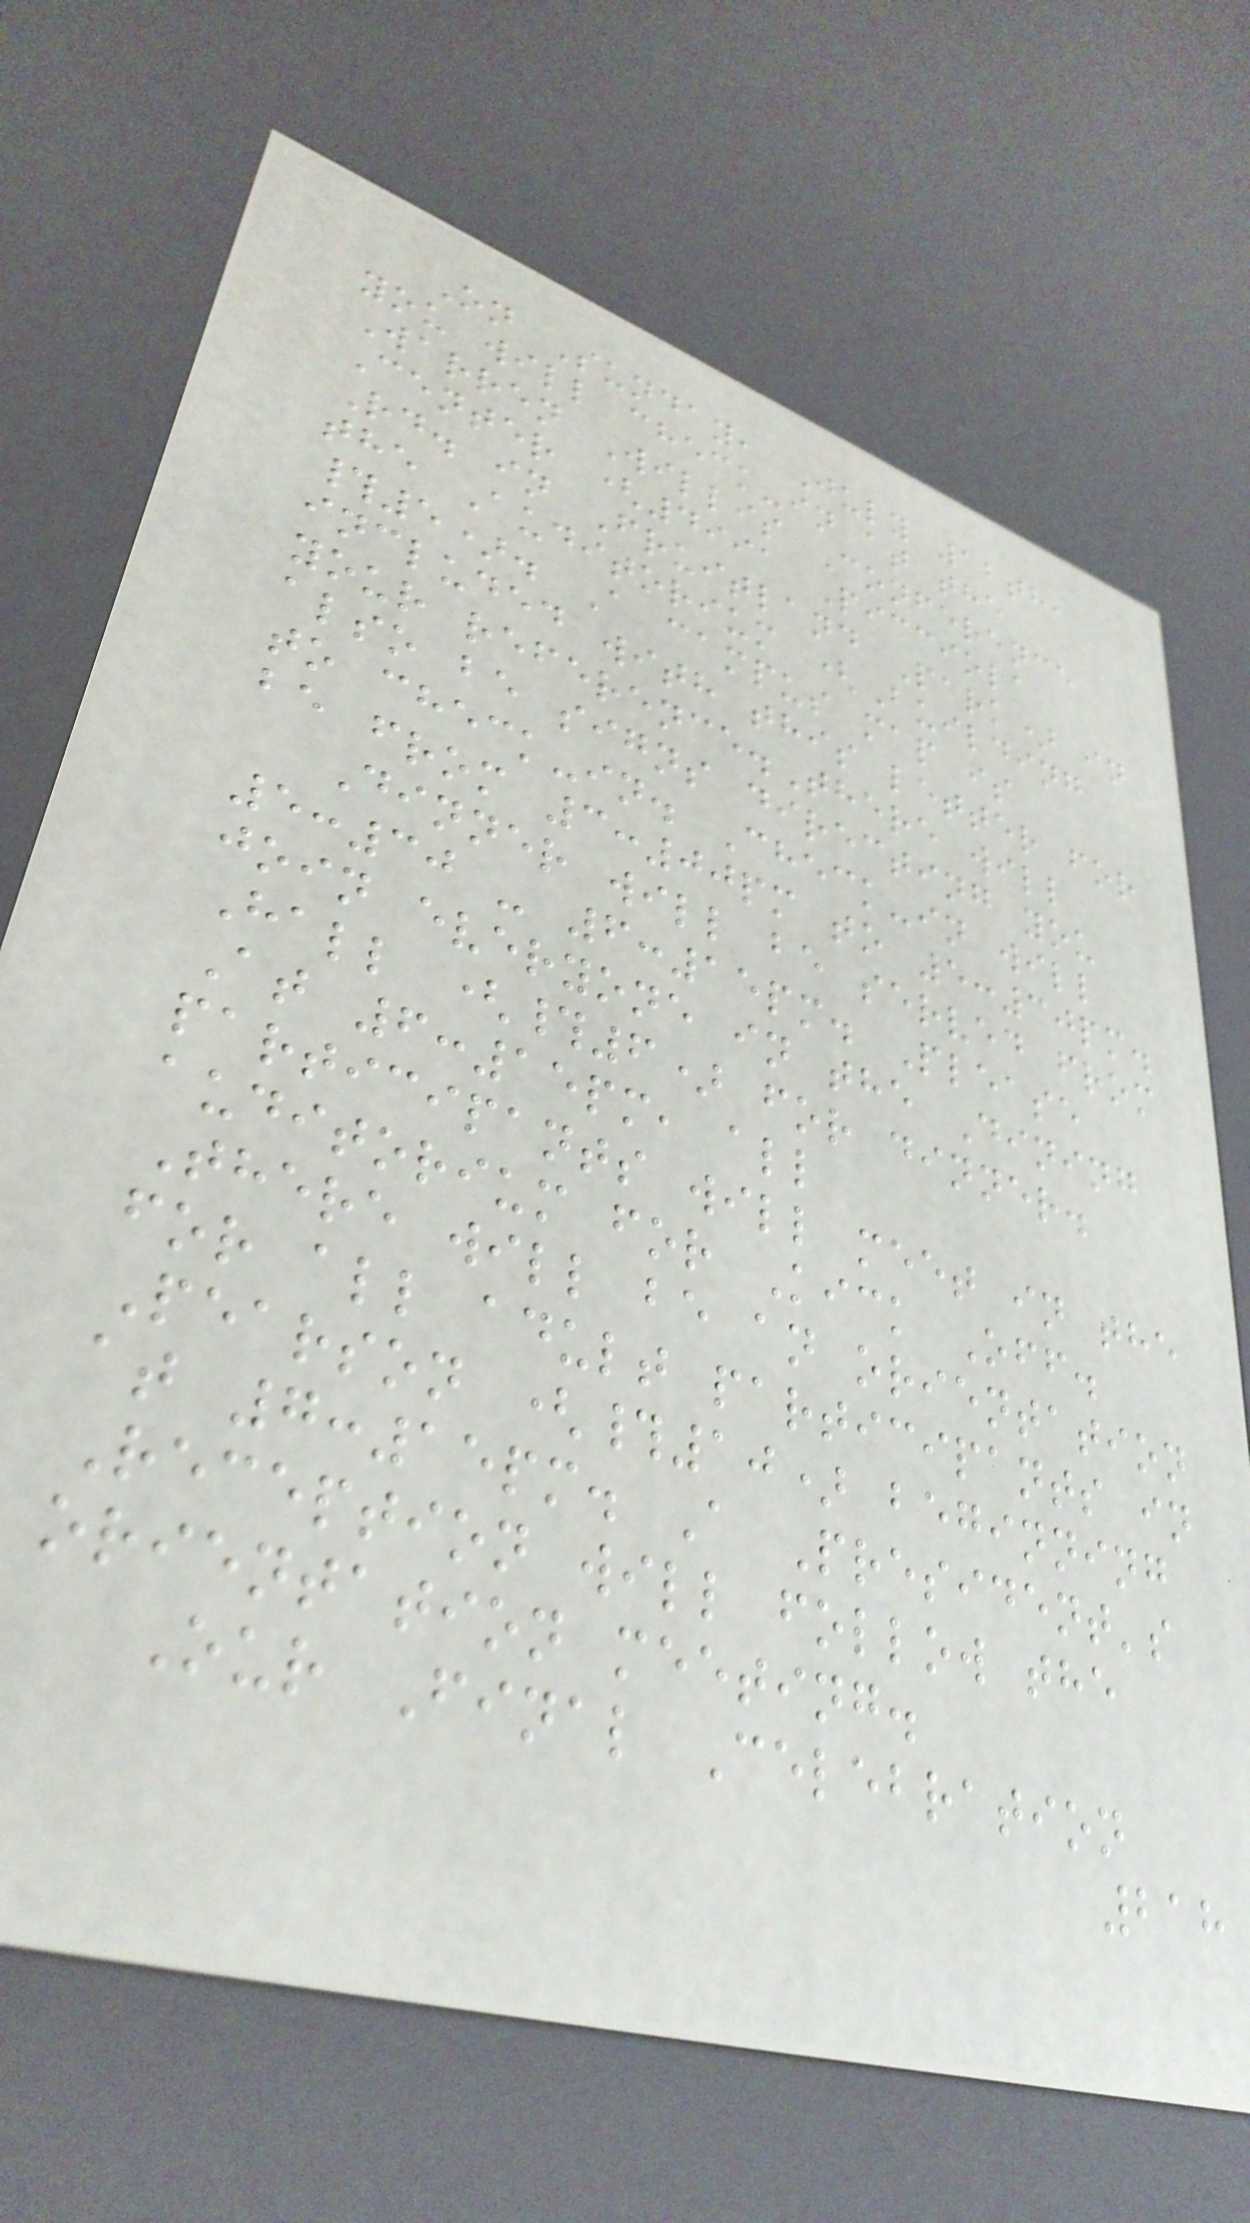On Sunday, July 12th,
you will check-in at the
Warren Willis Conference
Center (4991 Picciola
Rd. in Fruitland Park) in
the Auditorium (Building
#5). A campus map is
included with this letter for
your reference.There will
also be signs directing you
to check-in. Check-in will
be from 3:00pm to 5:30pm.
Dinner will be served from
5:30 - 6:15pm. Please
join everyone in the Dining
Hall (#6) for dinner.
At 6:15pm, all
participants will meet in the
auditorium for Kick Off.
There will be an orientation
for all adult participants in
Pearson (#10) beginning
at 7:15pm. A President's
Reception will follow the
orientation meeting.
Our Final Celebration
218
